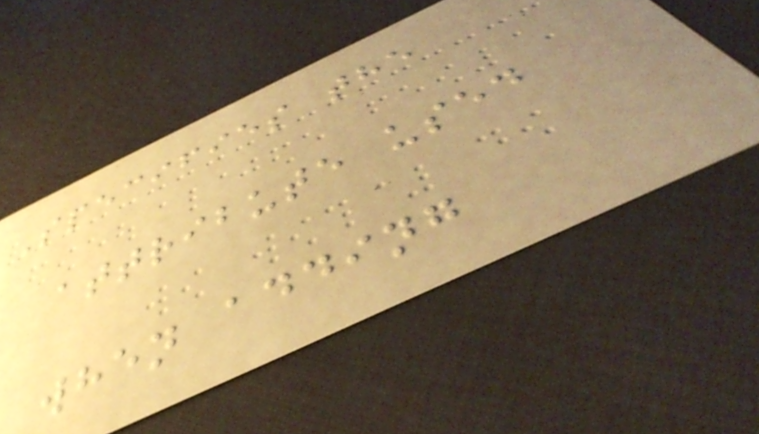Specifies the
attribute used
when adding
